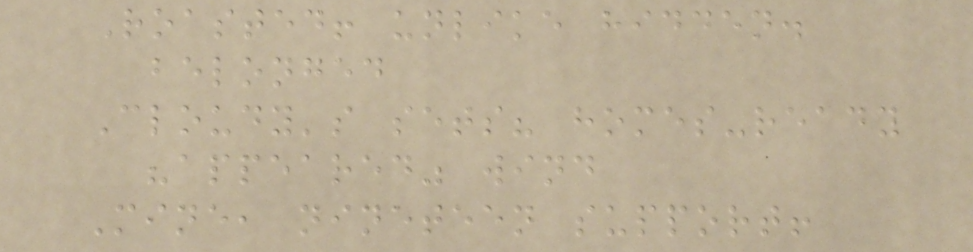Roasted! unlike hidden.
belonged
Cloudy's sets? homes-ready
"appeared" wind
Mine, nineteen support!
